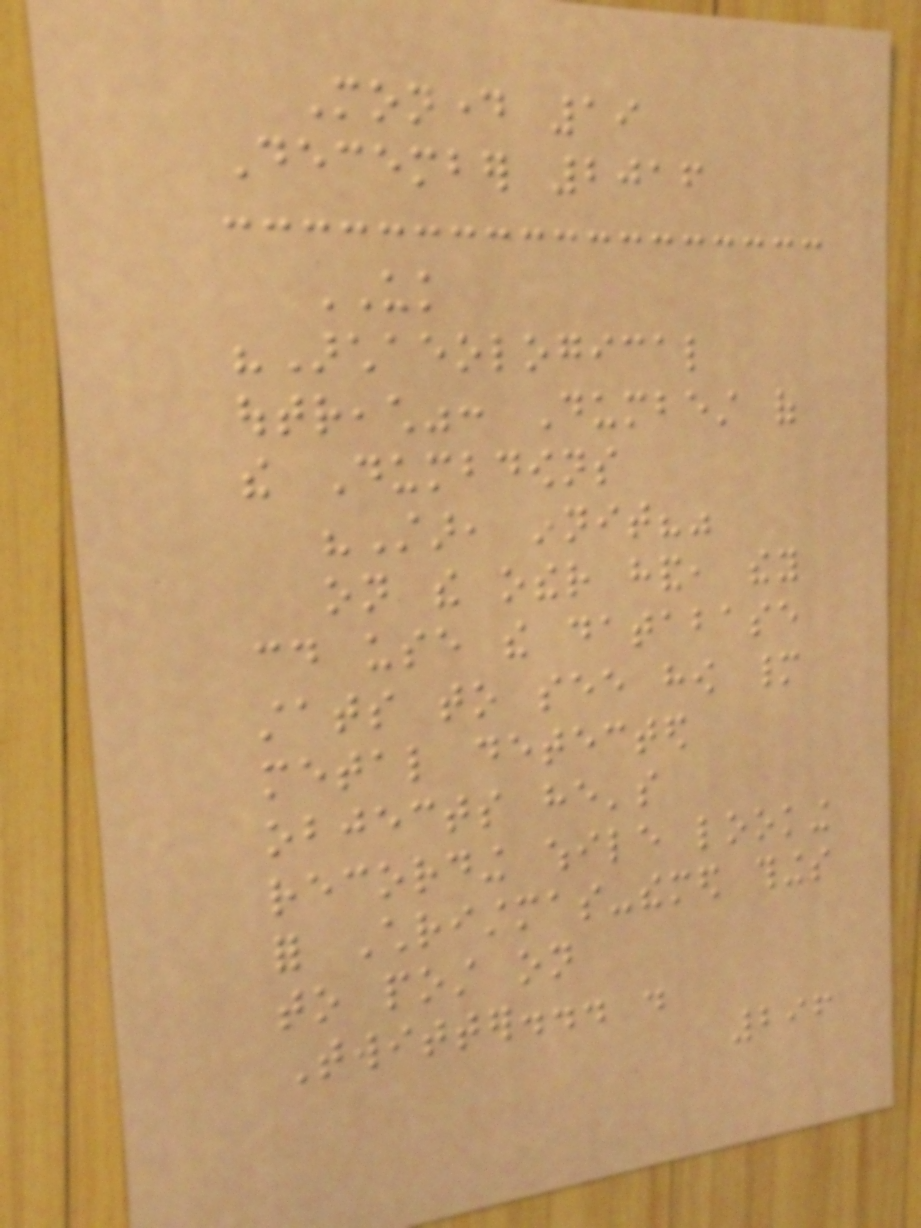Monday 19
December 2016
UK
"Archaeological
outreach": Dumbest of
the Dumbdowns
"Star, innit?"
on the other hand, they
could use the database
stats to see how many
metal detected
objects he's
recording while looking
for Christmas-themed things
to post on
Twitter... .
296
